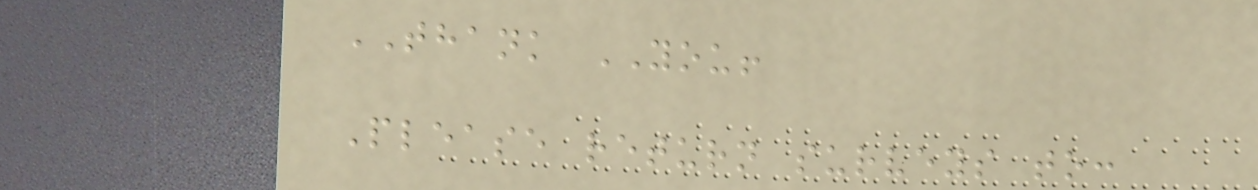THANK YOU!
Please return surveys to:
